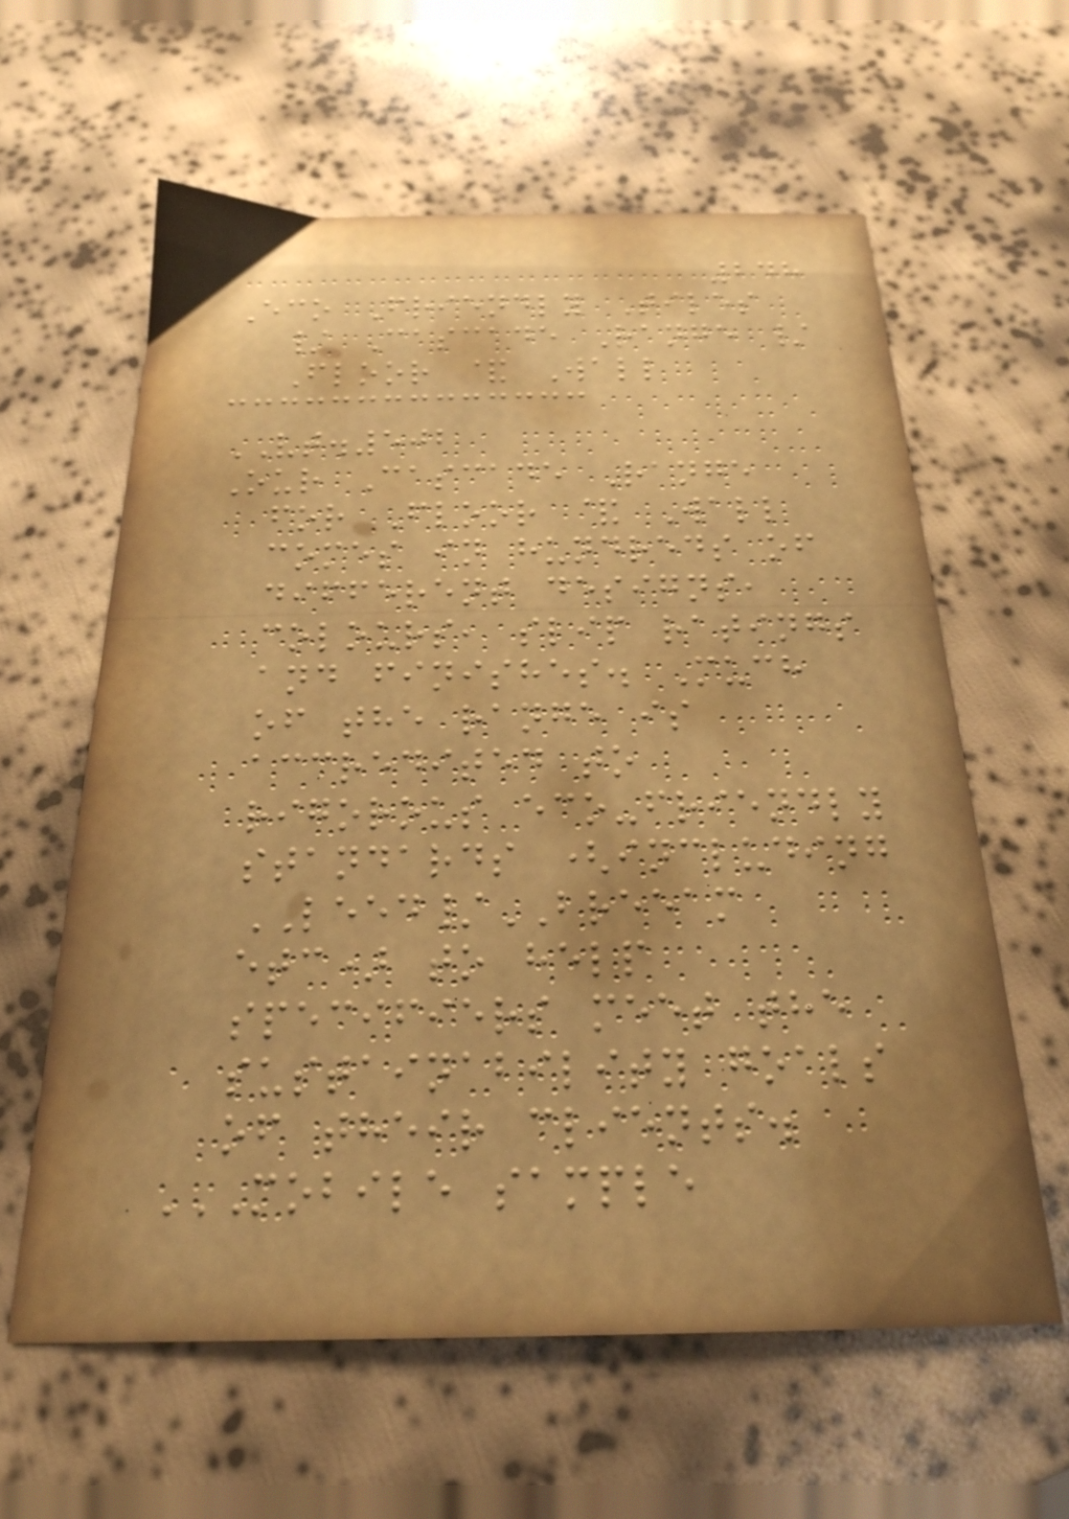248
Eco Friendly Tiles
/ Cascade Range /
Floor & Wall
VT.502
Our Cascade Range
for Floor & Wall
comes in hundreds of
different designs,
colours, slip ratings
and finishes. Much
of the range is
accredited to
rigorous eco-friendly
standards (including
LEED/BREEAM
etc) to help
specifiers meet the
sustainability goals
of their clients.
MOBILE SAMPLE
